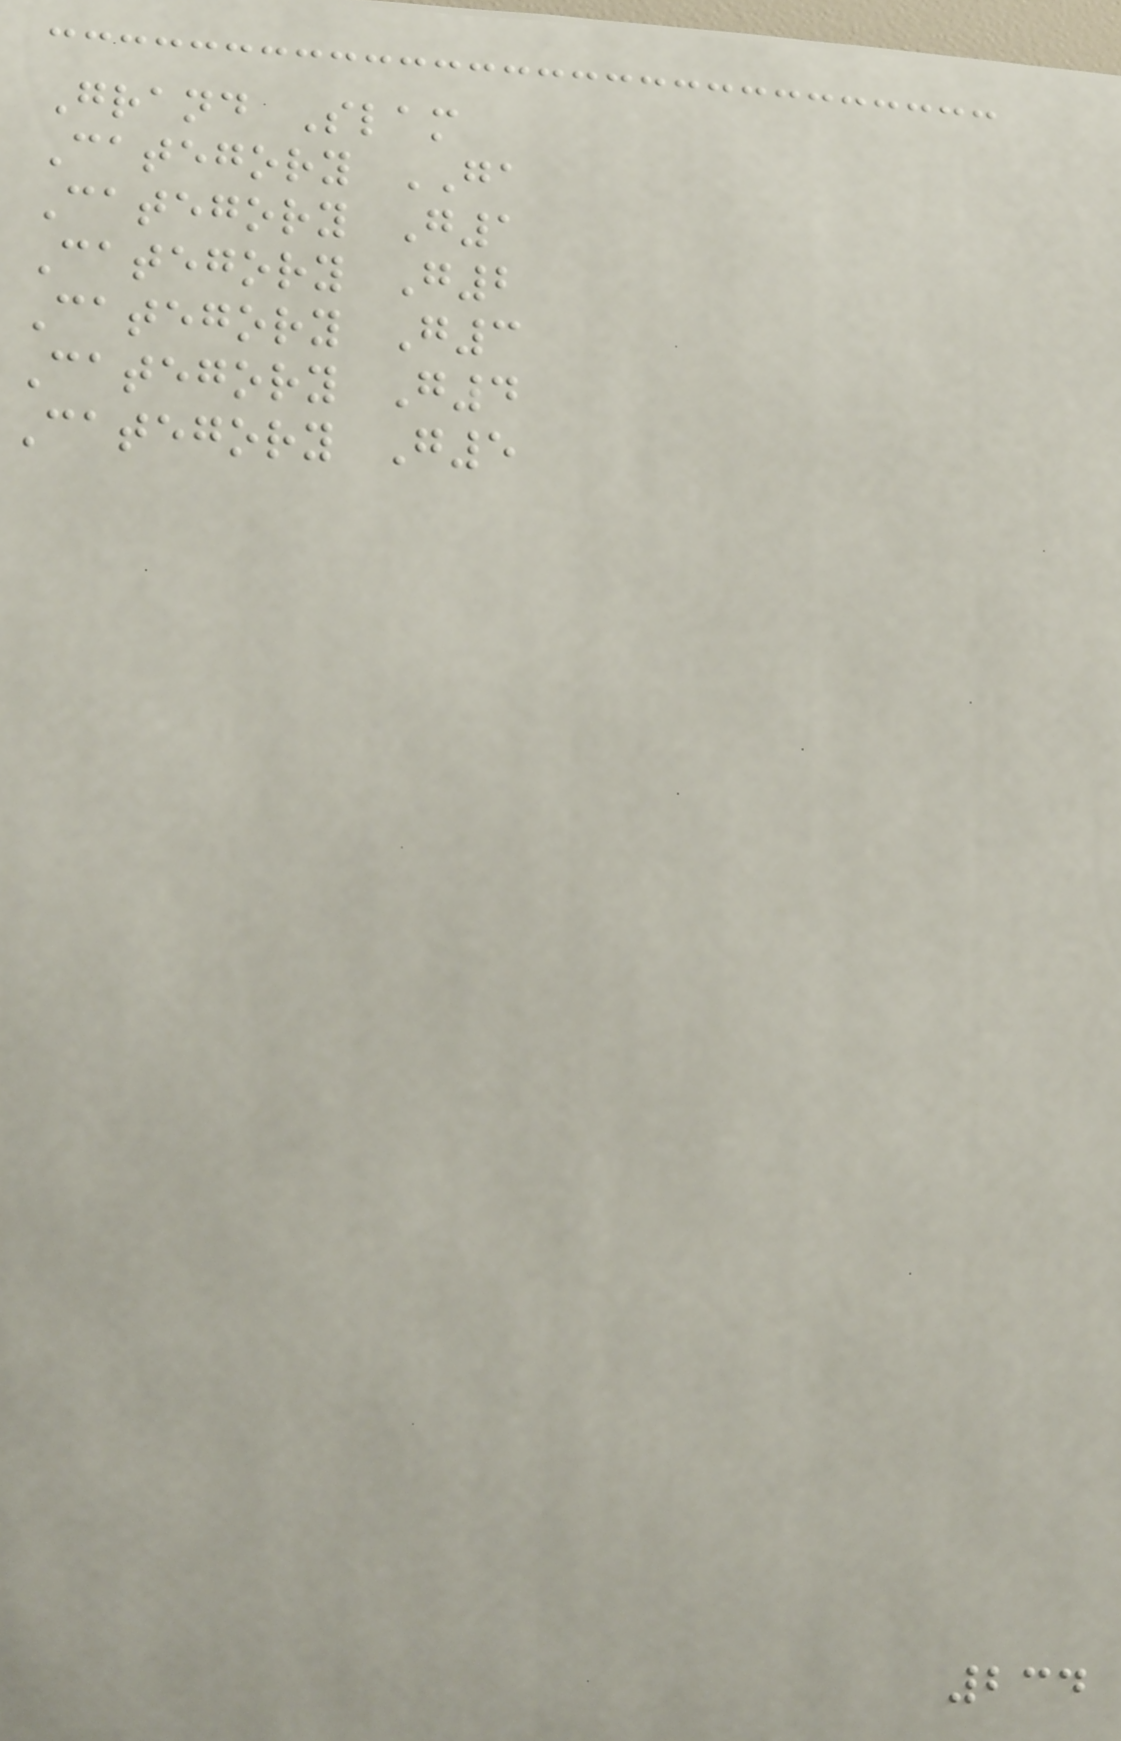Grand Slam
Category GA
Category G1
Category G2
Category G3
Category G4
Category G5
234
